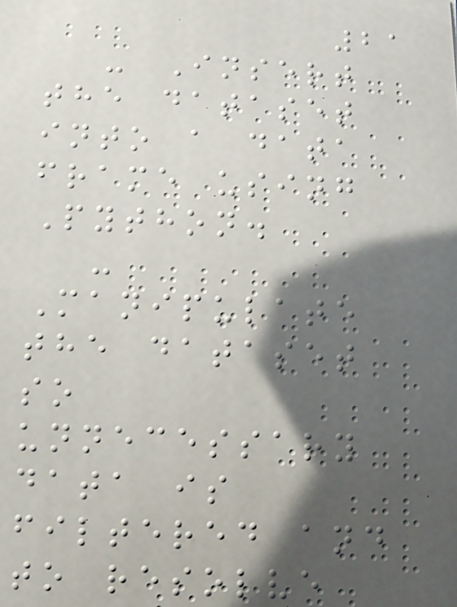21
- Insert
the dataset
into a data
frame using
Python.
-
Manipulate
the dataset
so
unnecessary
data is
filtered and
to resolve
